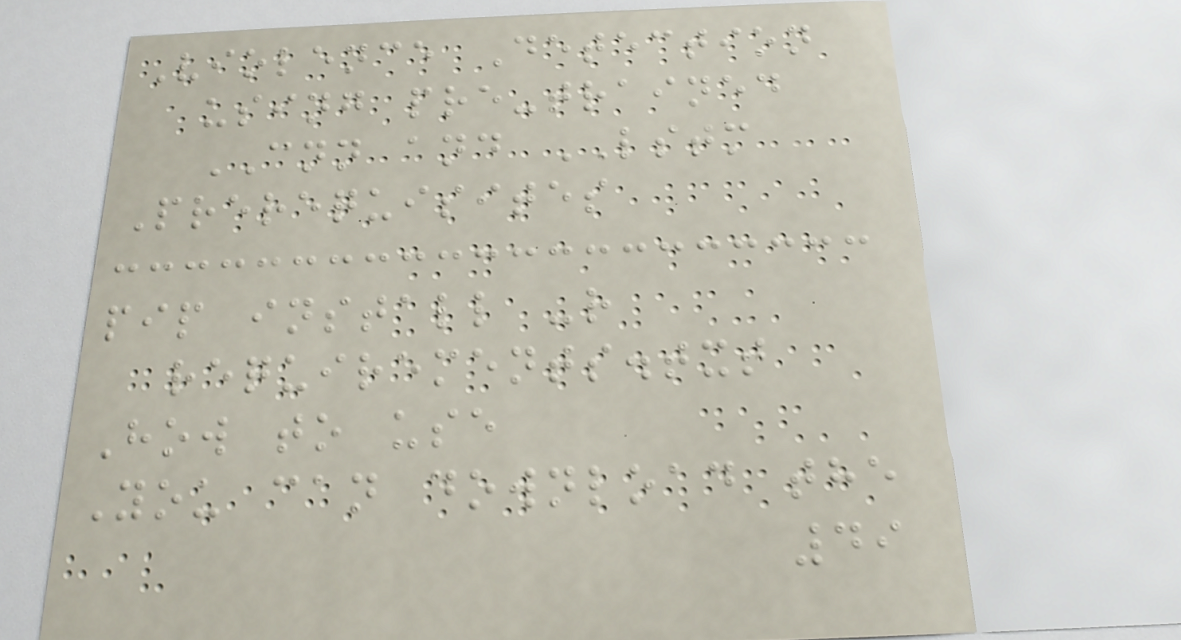Violence Detection
using pre-trained
CNN and LSTM
Prerequisites
pip install -r
requirements.txt
How to use
You can download the
49
